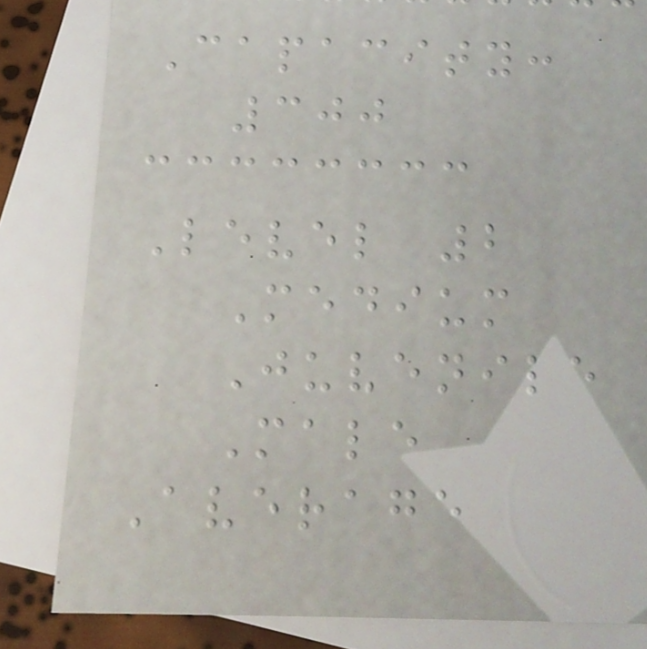Capacity:
300
Level 2
Medium
Juvenile
Male
Average
